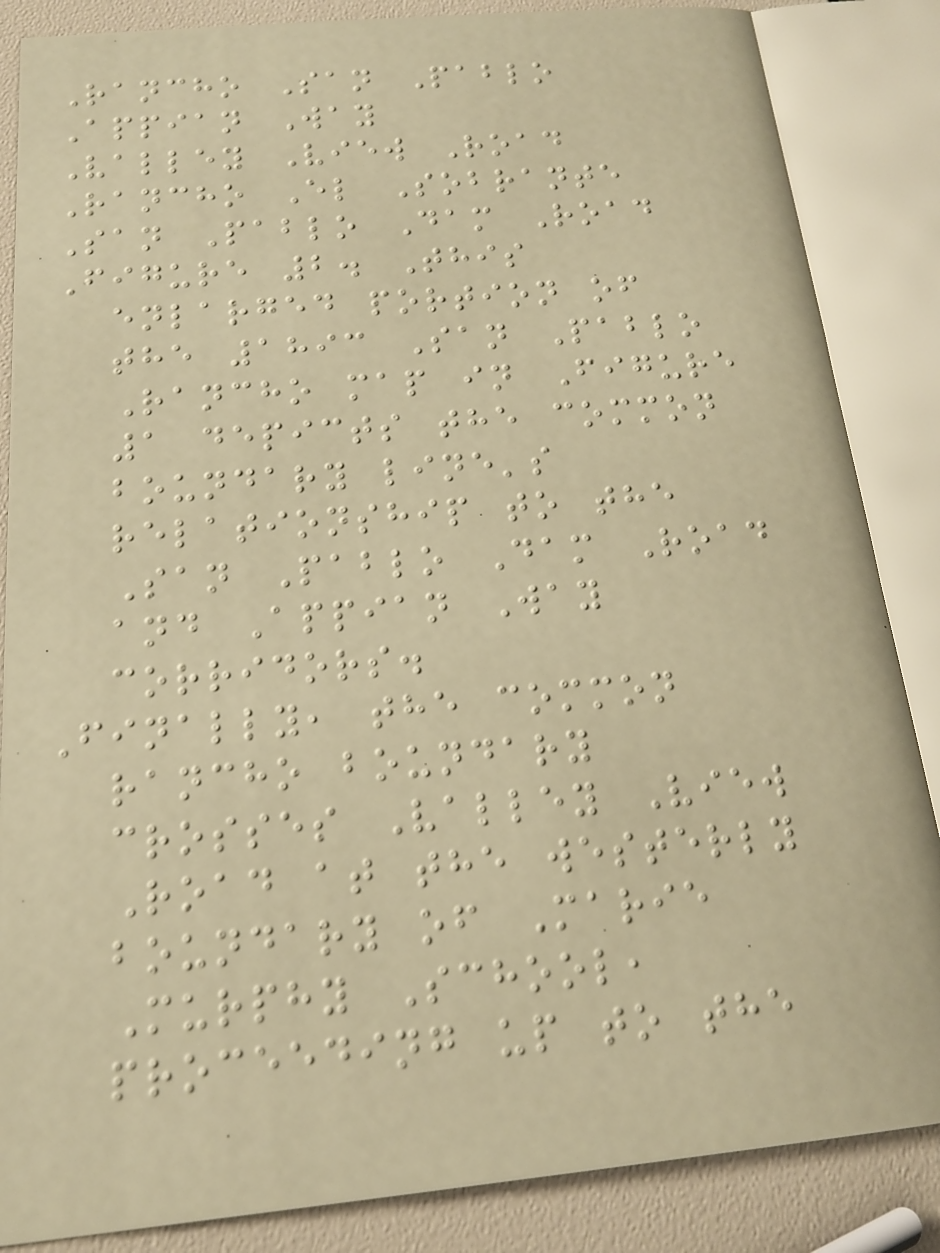Rancho San Pablo
Appian Way
Valley View Road
Rancho El Sobrante
San Pablo Dam Road
Figure 2. This
enlarged portion of
the 1893 San Pablo
Rancho map in Figure
1 depicts the common
boundary line's
relationship to the
San Pablo Dam Road
and Appian Way
corridors.
Finally, the common
rancho boundary
crosses Valley View
Road at the westerly
boundary of Marie
Murphy School,
proceeding up to the
